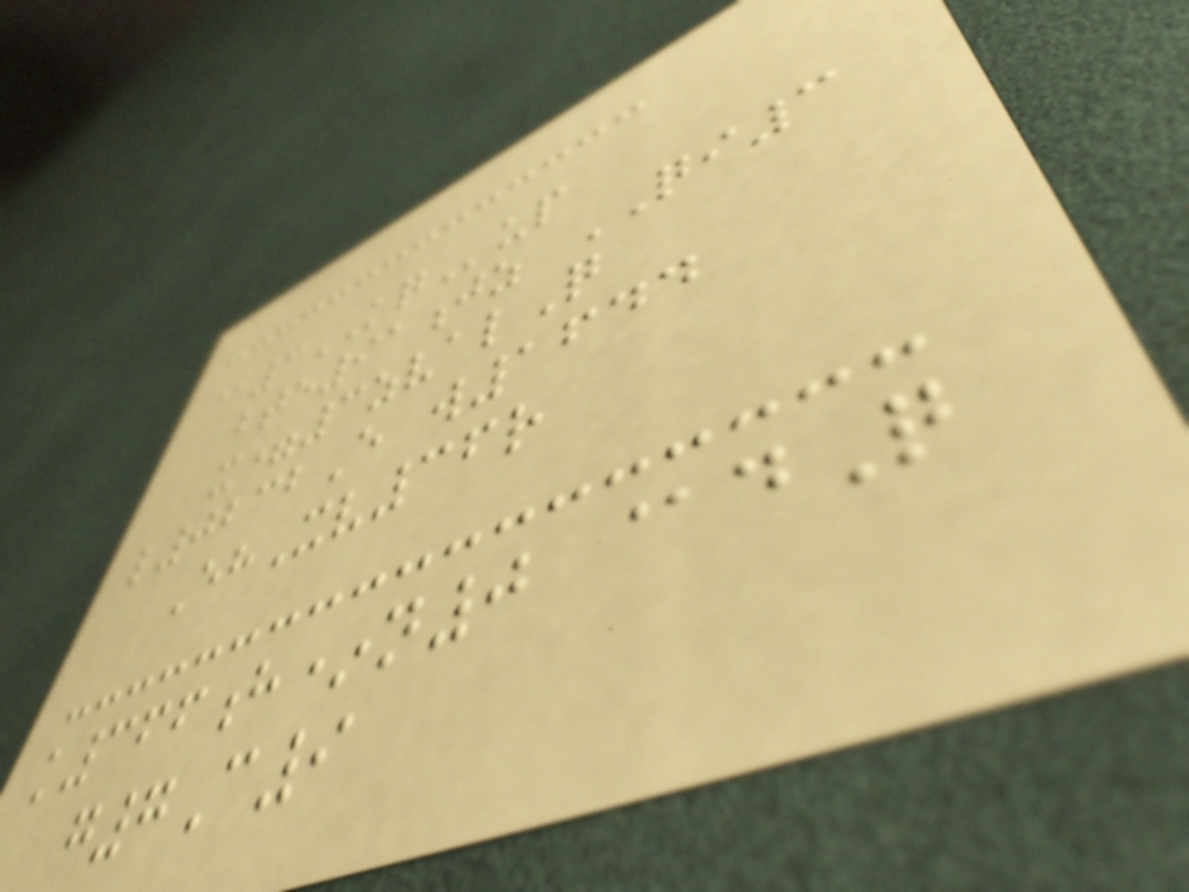@3KQup
bte91jz QI3
x=3zvalQ
l0232E w1644
EhXv36r
k366h*n0 @dQ
g7C9
